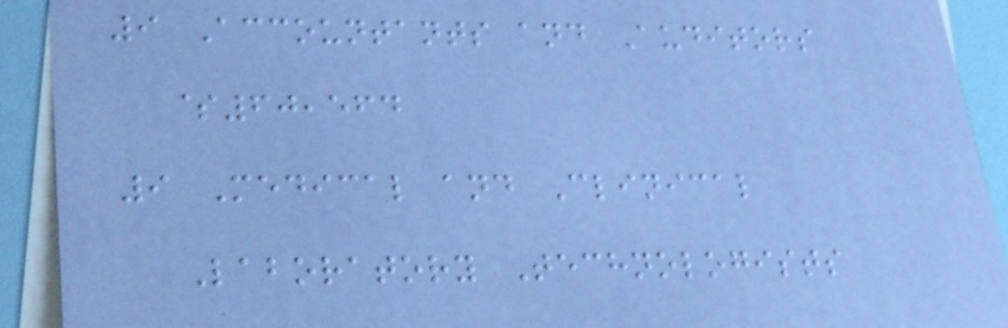9 Accountants and Auditors
$60,564
9 Medical and Clinical
Laboratory Technologists
